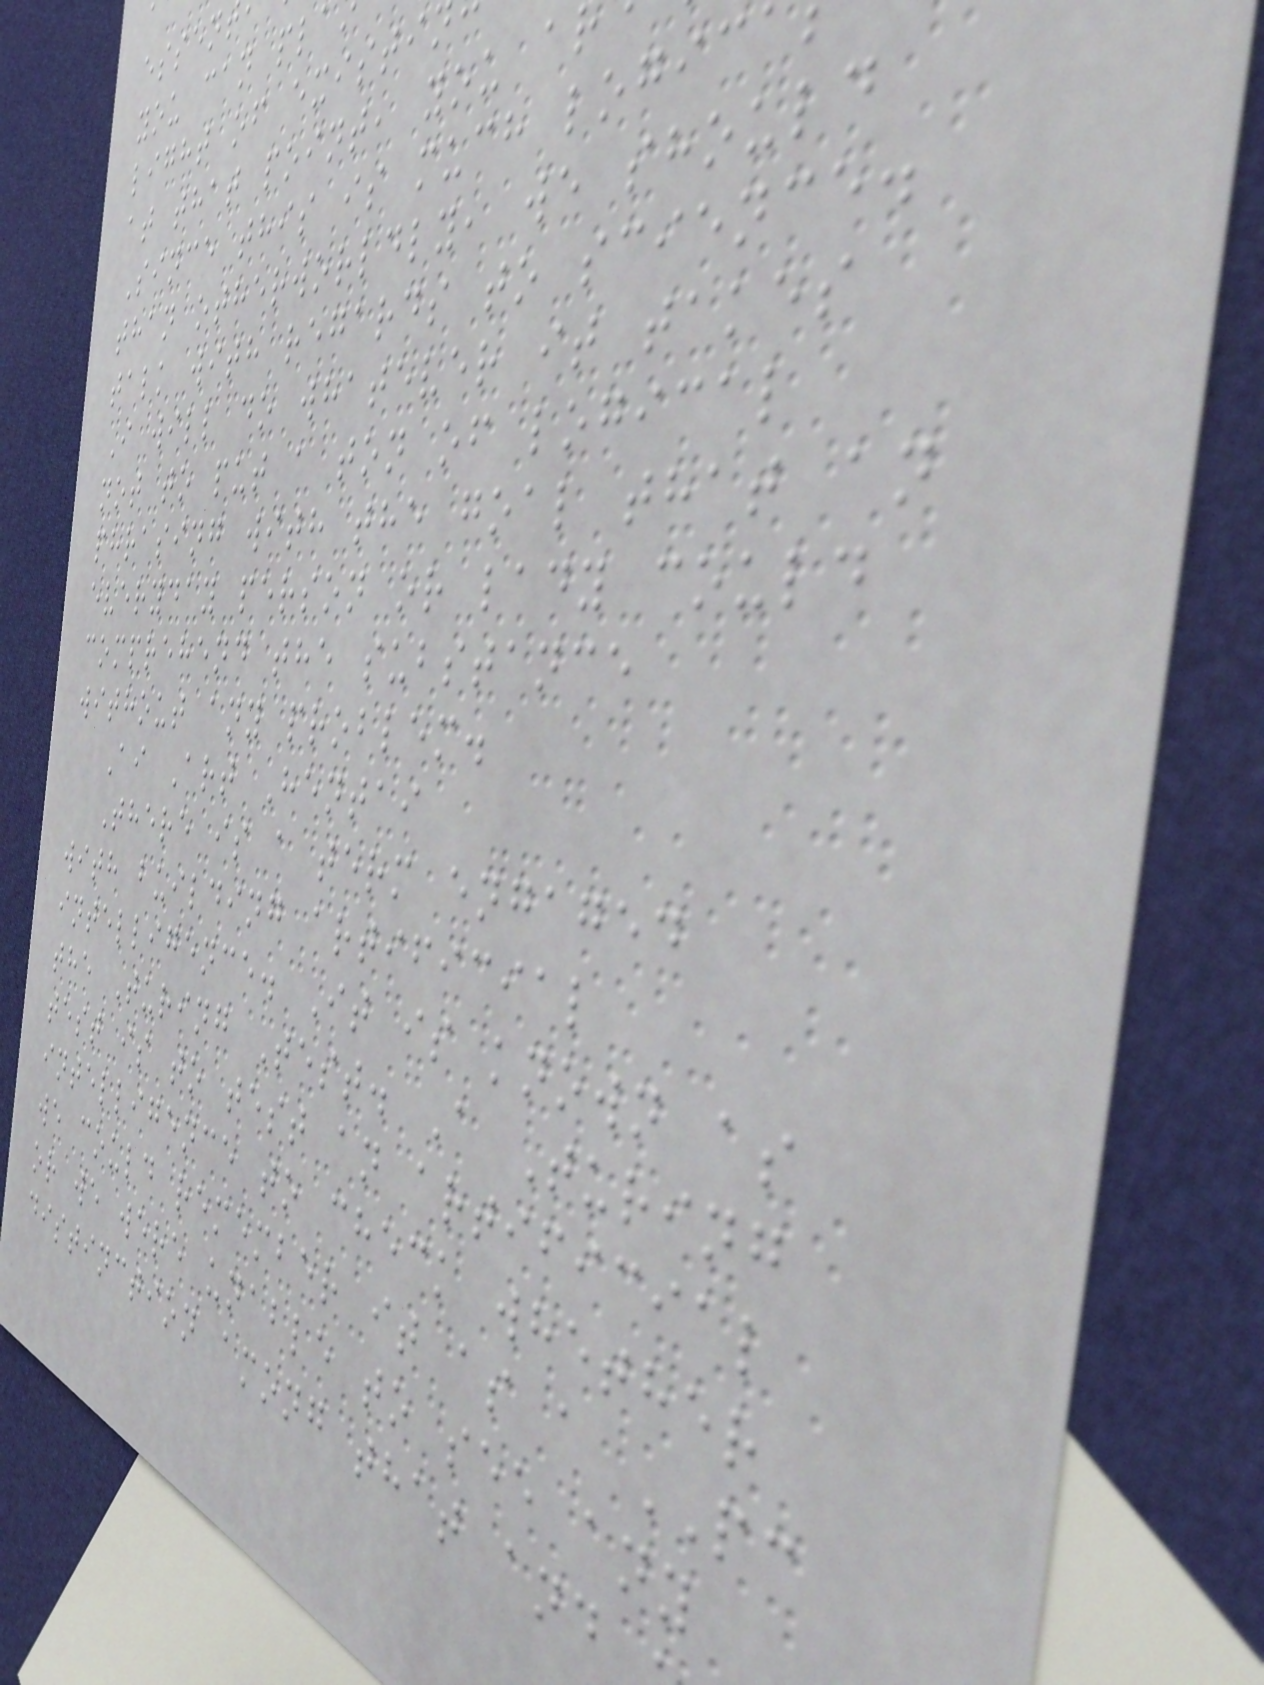you can pl
light of existi
at that point, you a
Since this is much logic
than otherworldly, we should
talk with regards to science.
I will do whatever it takes
not to put a ton of logical
phrasing with the goal that an
everyday person or lady could
comprehend the substance
without any problem.
Ai Art Hentai
There is a term engaged
with building artificial
intelligence. It is known as
the Turing Test. A Turing
test is to test an artificial
intelligence to check whether
we could remember it as a PC
or we were unable to see any
distinction among that and
